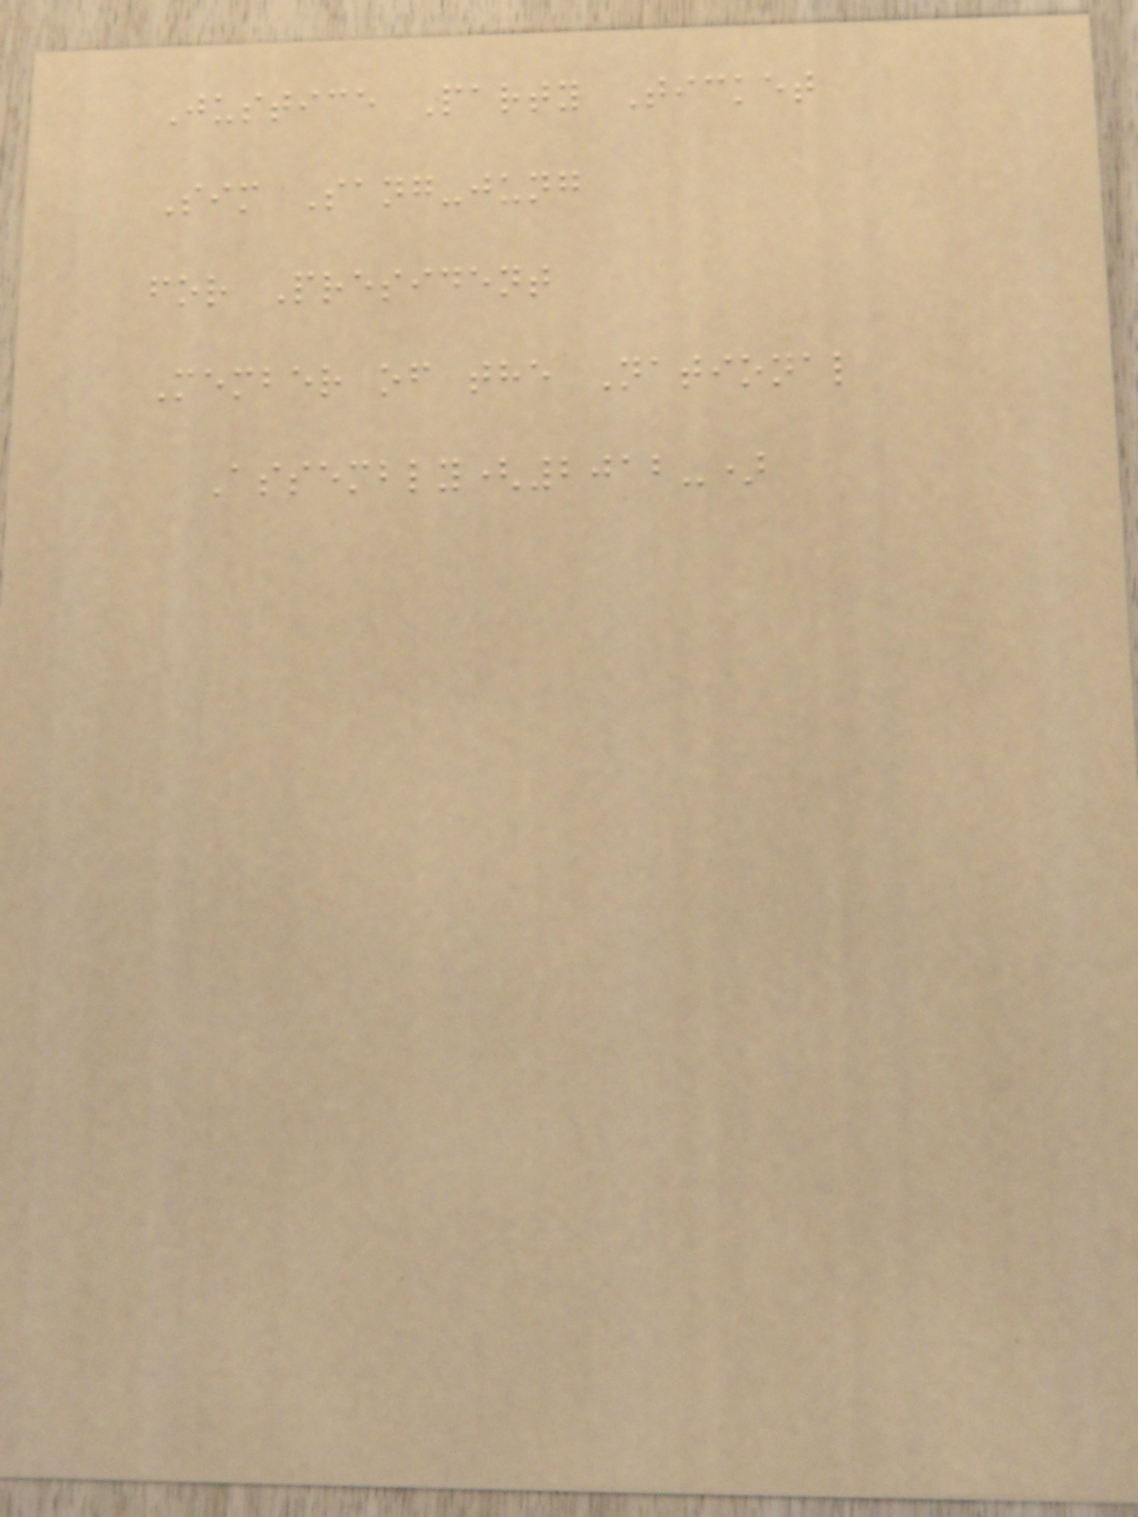Justice Party Ticket
Sim Sang-jung
for President
Member of the National
Assembly(2012-)
